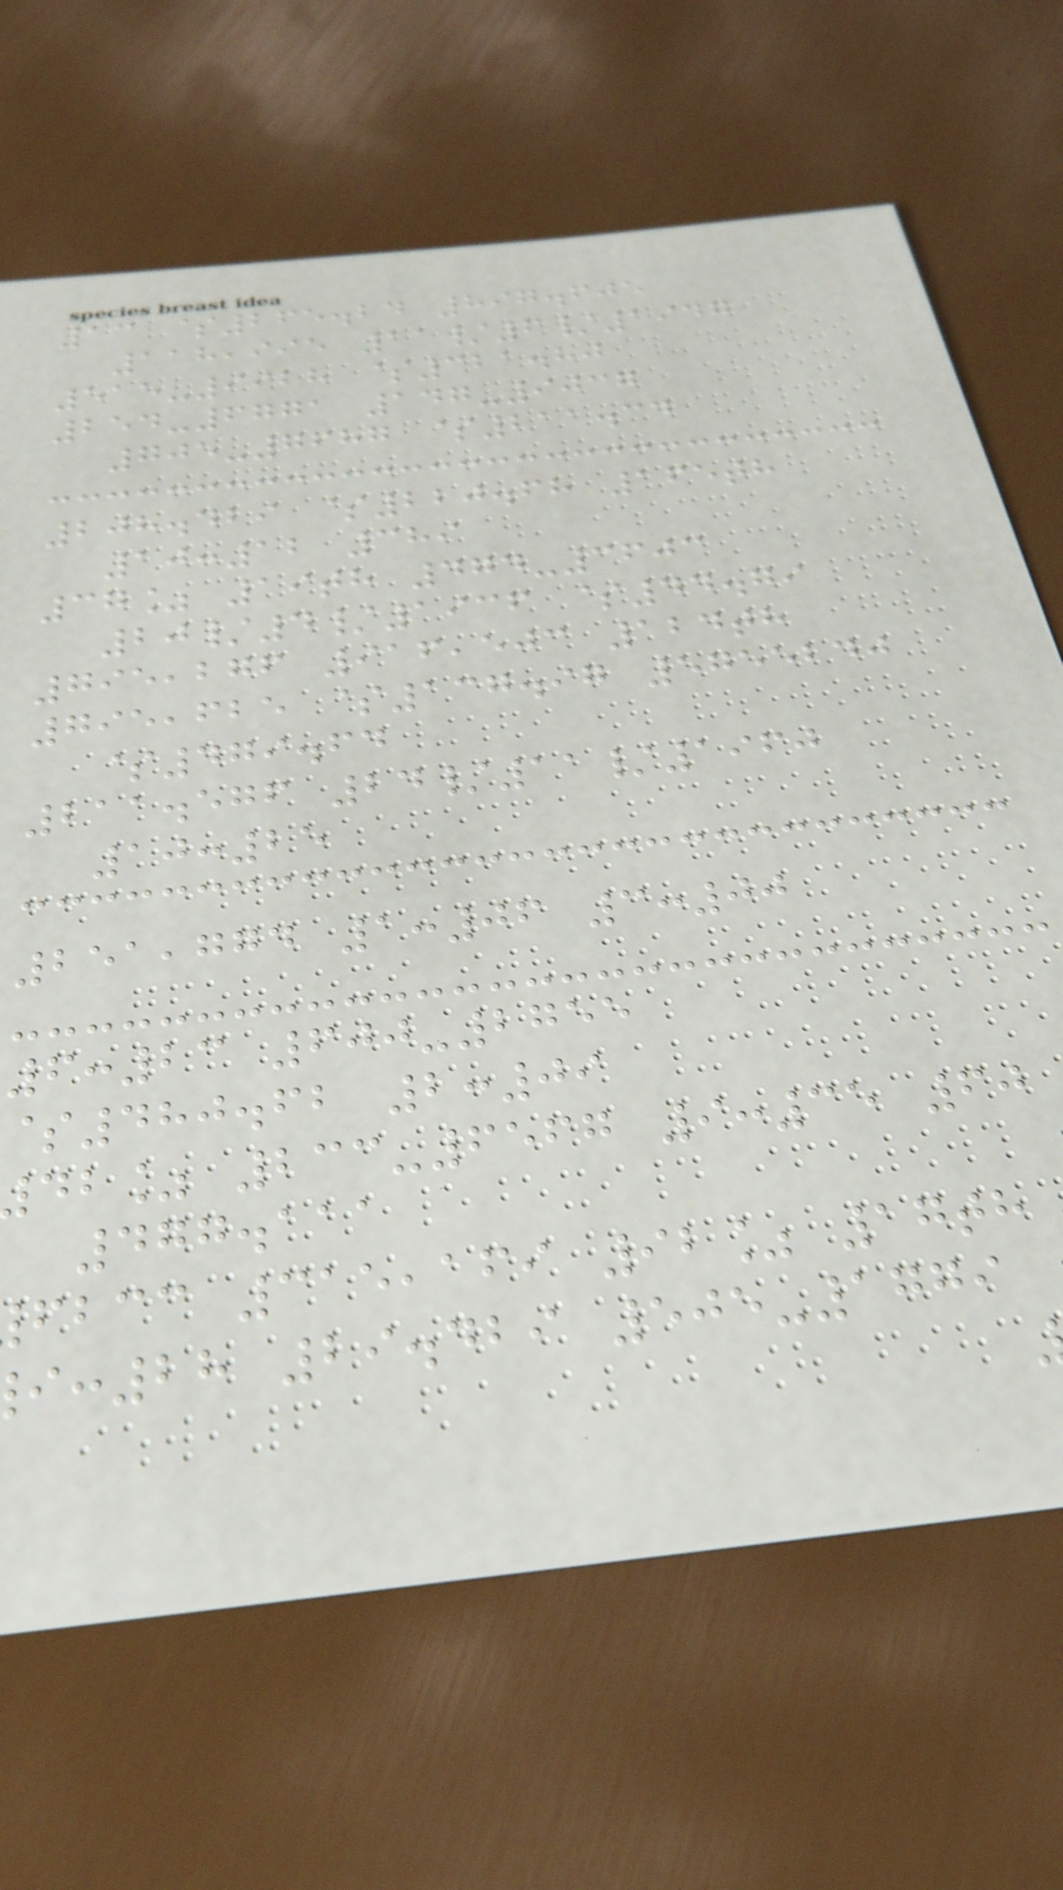13 $265.24 897.605
118,995 11/6/1947
515-9928 $321.80
254-6771 147-9037
705-7687 $211.34
208.429 $220.68 165th
10:12 389
37% 19th 474-3603
20/4/1936 $44.79
795,276 916,503 124th
795,625 $137.97 5755240
$479.64
211.576 24/11/1960
10:25
251,774 1:06 3:00
6:23 600-2755
$480.62 2:09
db% 233-6567 9:35 60
477.111
fbcc 315,169 92% 17th
:28 29.429 505-1779
